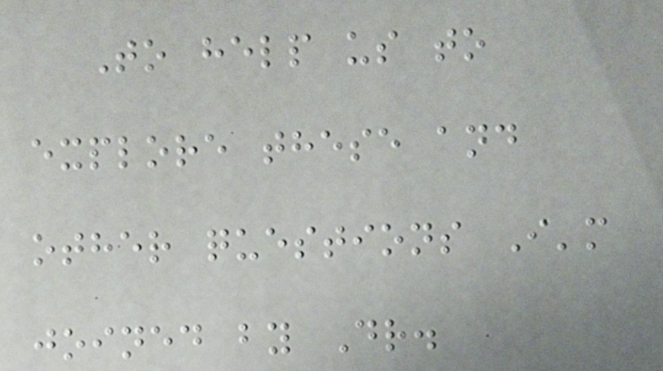To help us to
explore these and
other questions I'm
joined by Dr.
